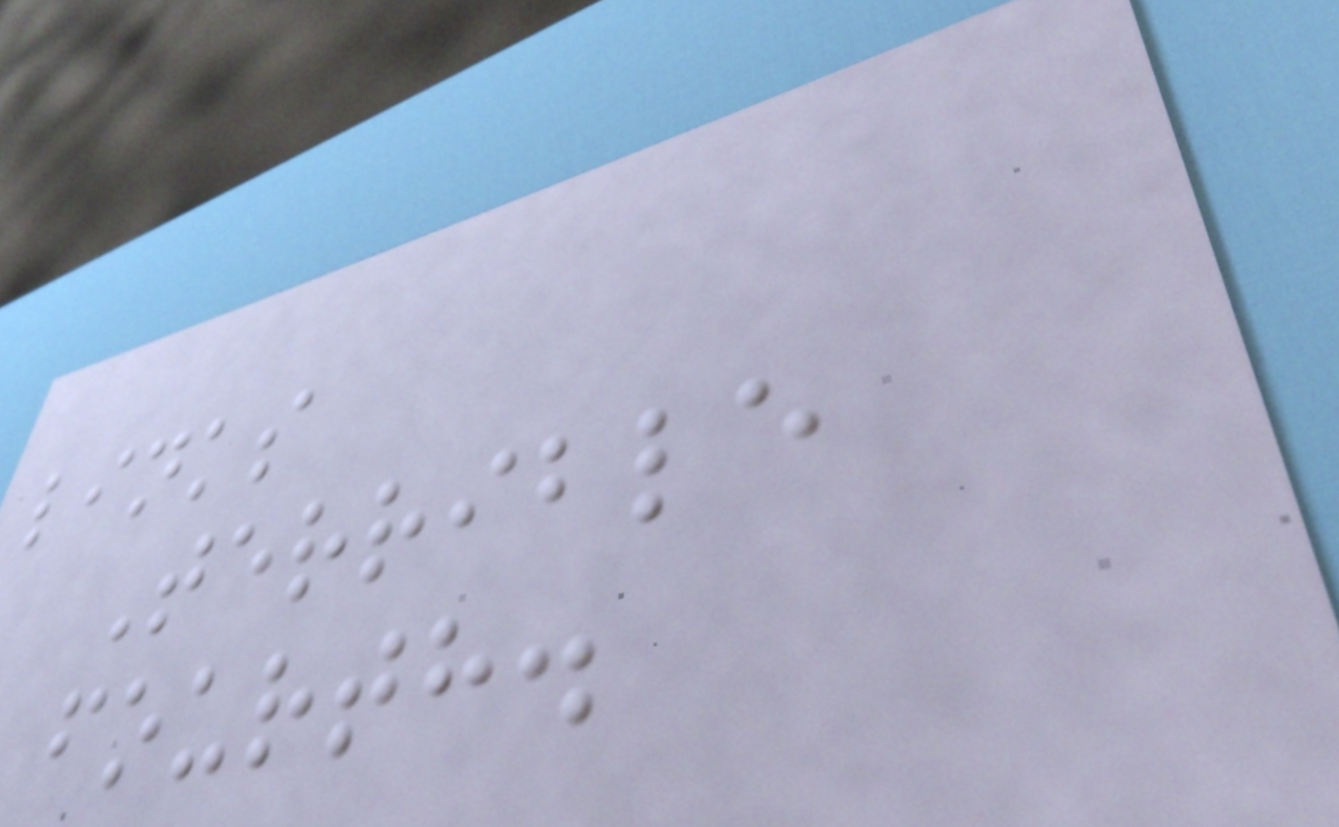links
Terrible
fourth.
